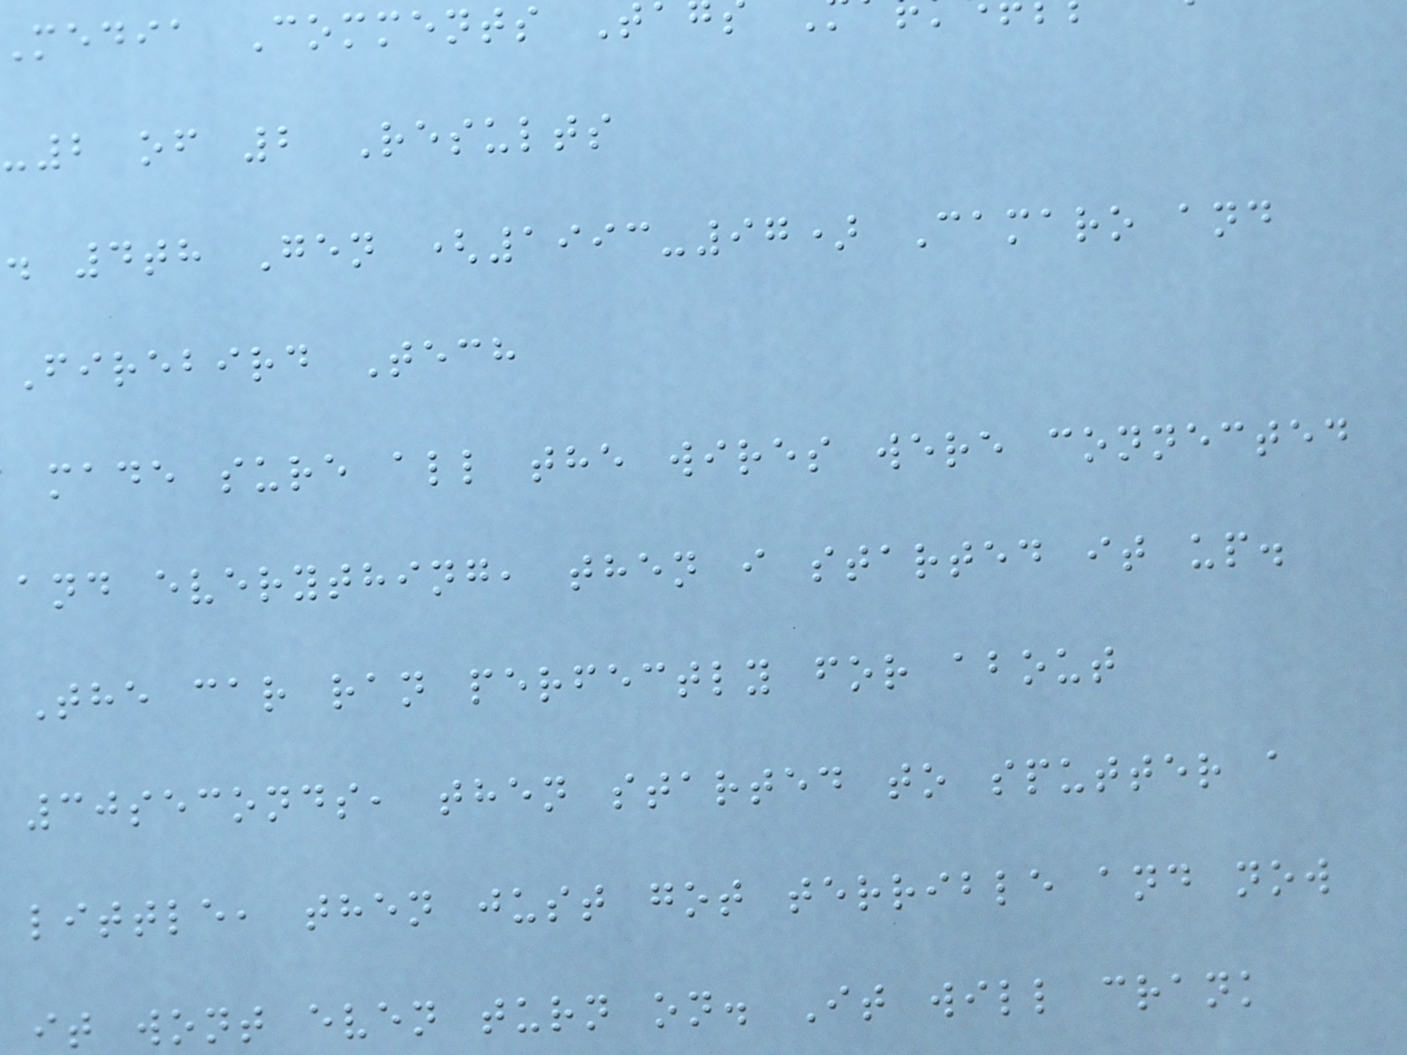media Comments Ta
-2 of 2 Results
. 4th Gen (1993-97) Camaro and
Firebird Tech
made sure all the wires were connected
and everything, then i started it up.
The car ran perfectly for about
30seconds, then started to sputter a
little, then just got terrible and now
it wont even turn on. It will crank
